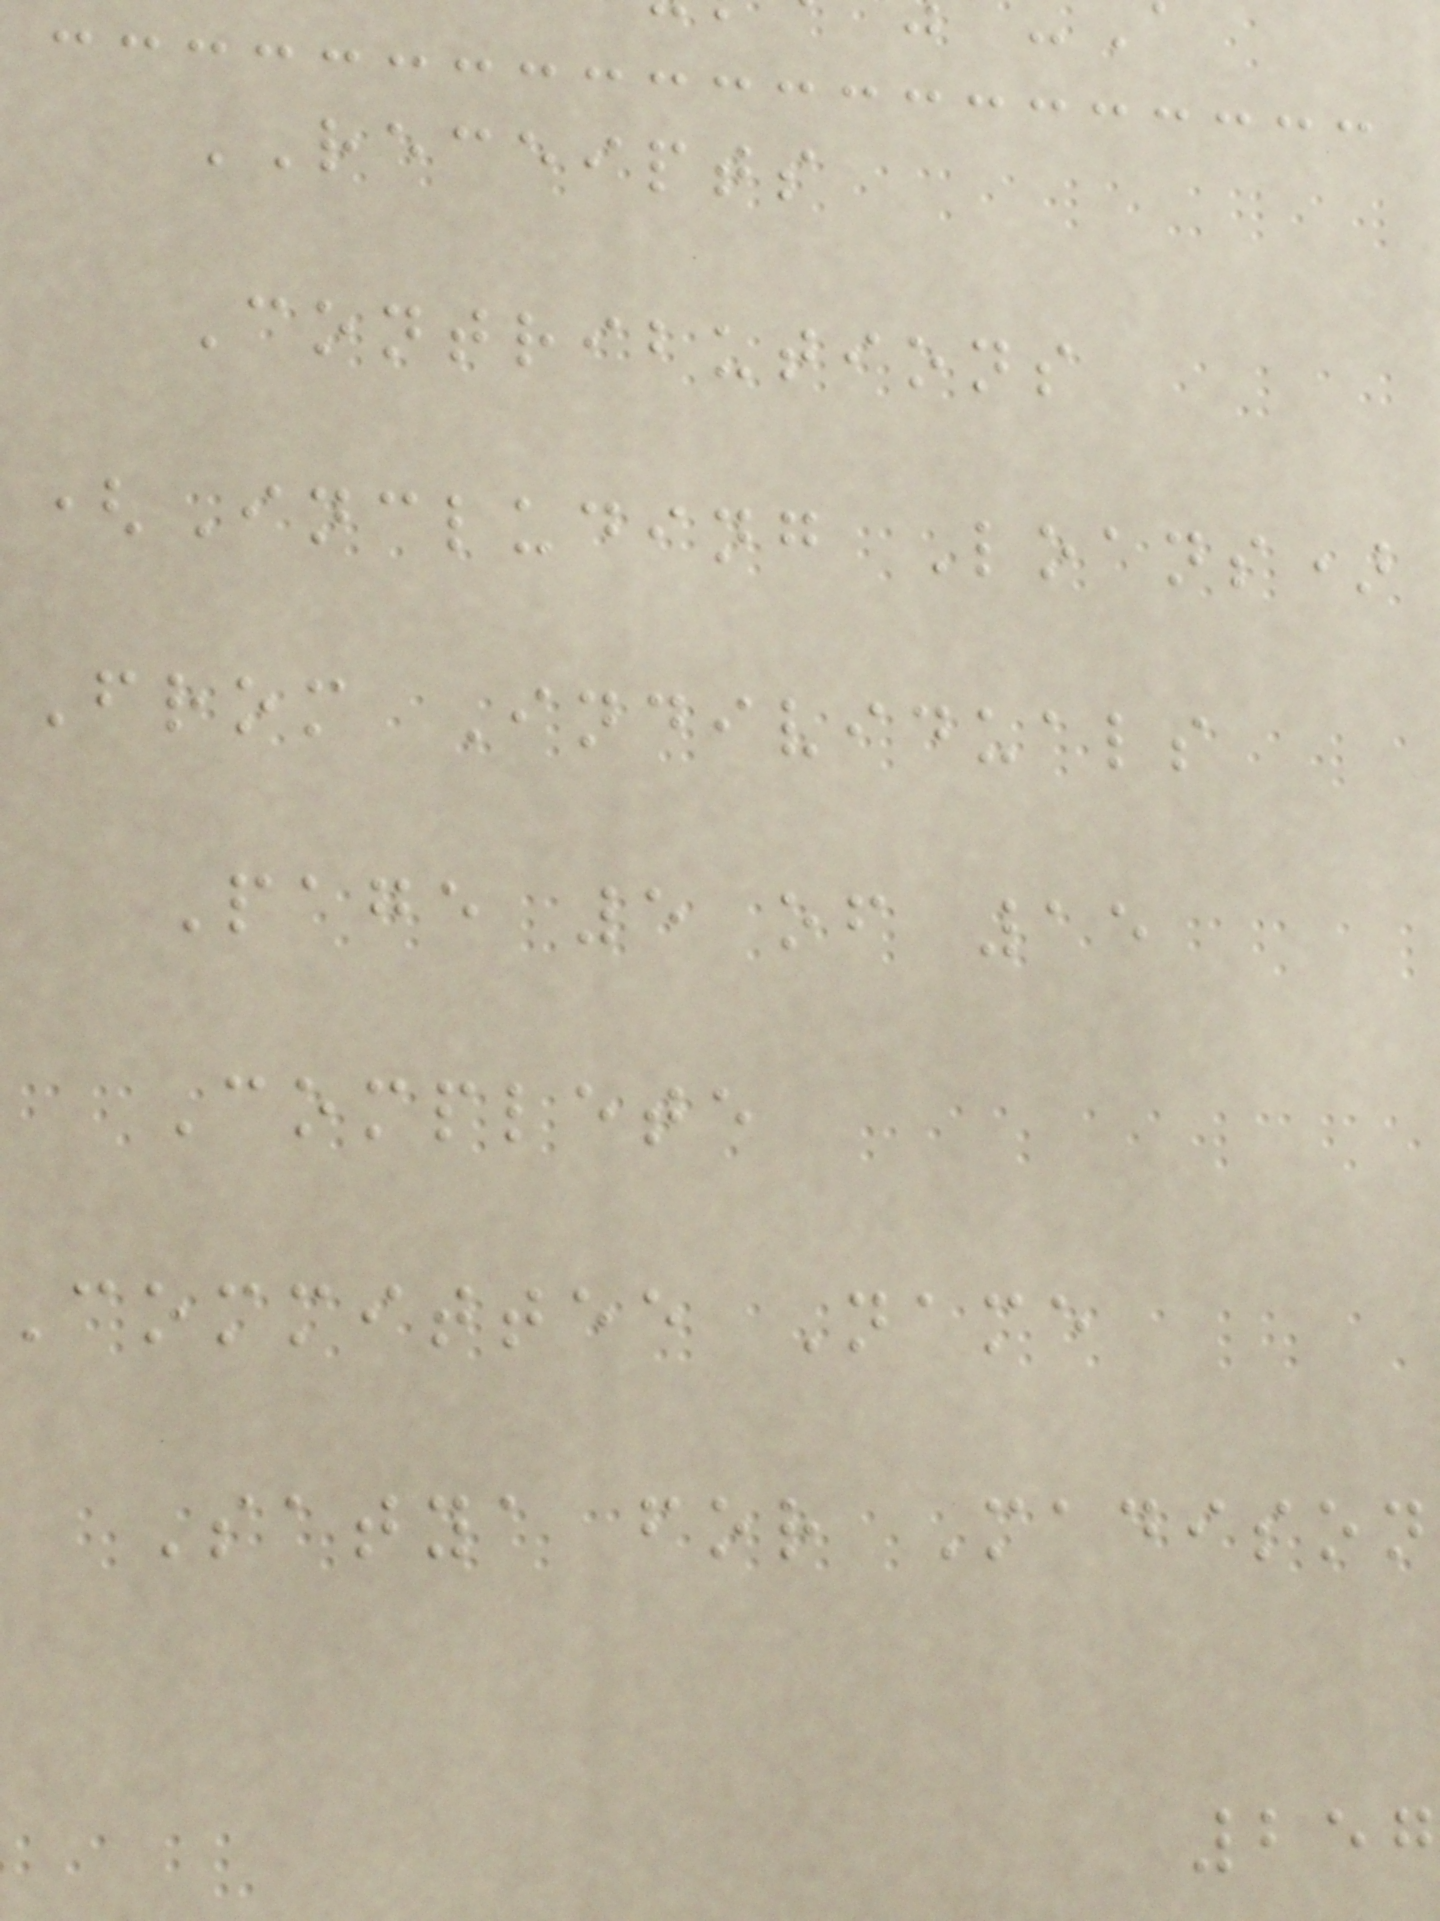RECEIPTS
Contributions
(Including Loans)
From Individuals
Page 5 of 15
Complete
committee Name
Satya for Madison
257
